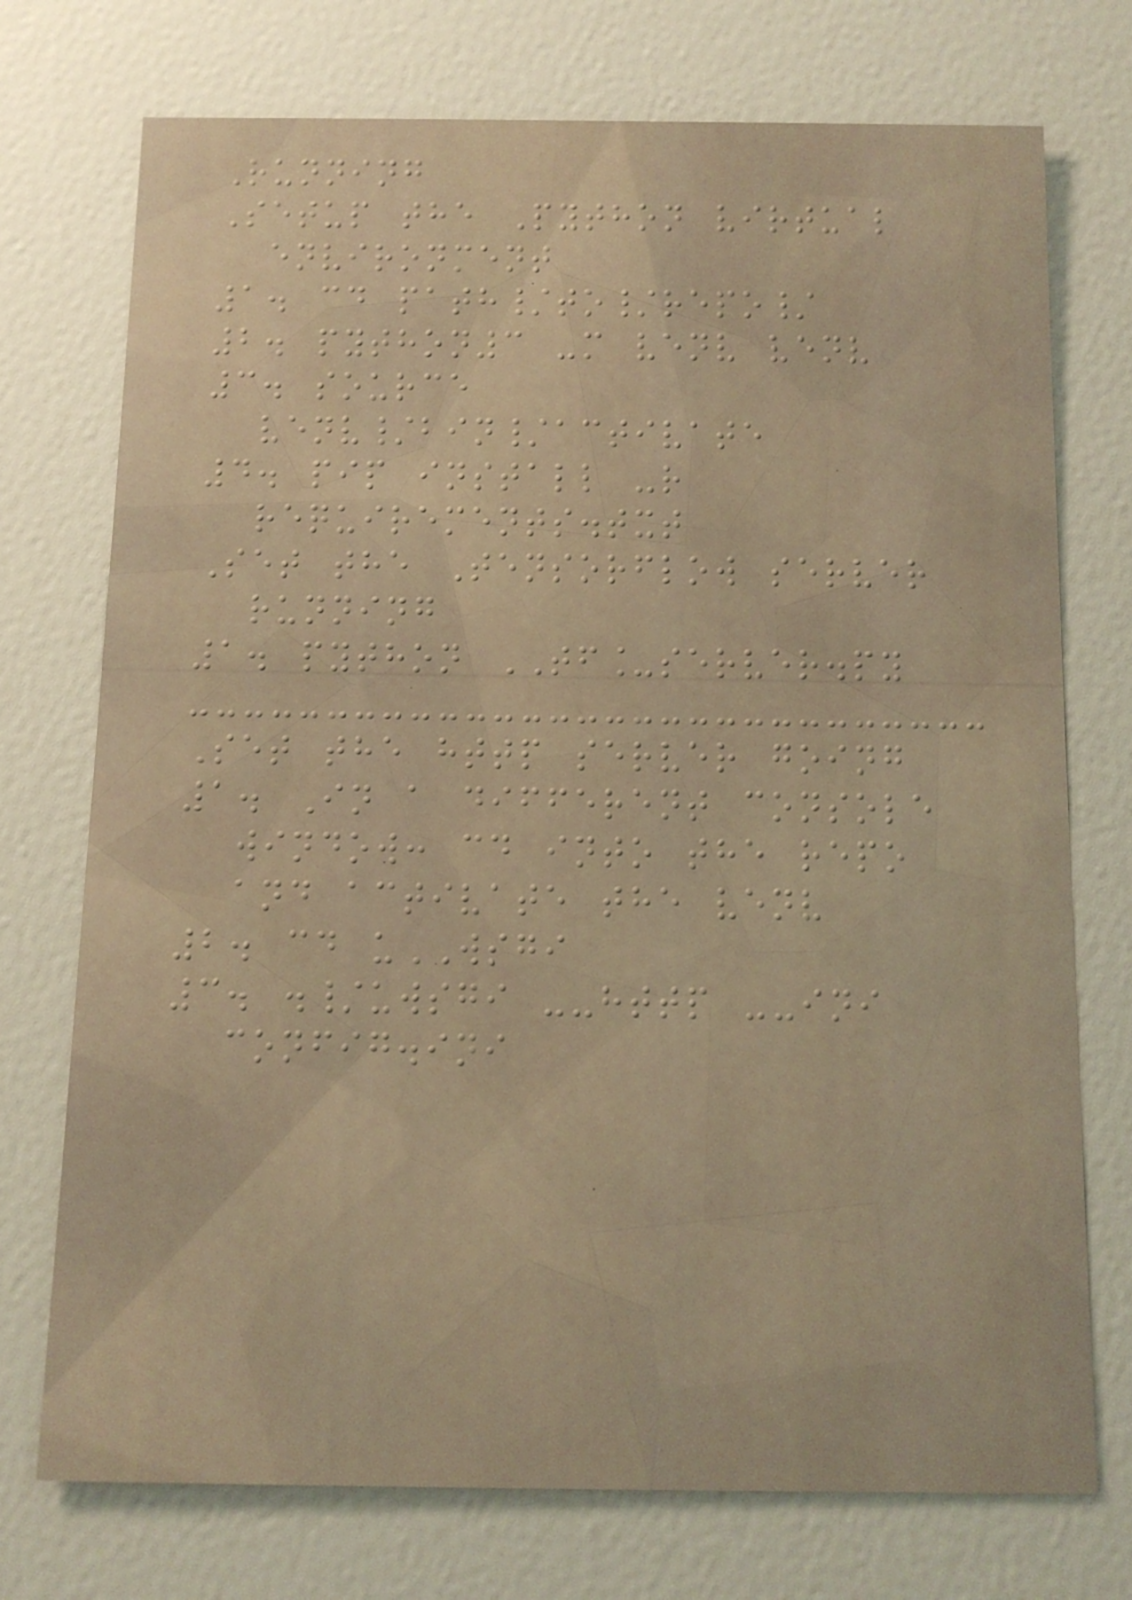Running
Setup the Python virtual
environment
1. cd path/to/repo/
2. python3 -m venv venv
3. source
venv/bin/activate
4. pip install -r
requirements.txt
Set the Tensorflow server
running
1. python TF_server.py
Set the http server going
1. In a different console
window: cd into the repo
and activate the venv
2. cd uWSGI
3. ./uwsgi --http --ini
config.ini
